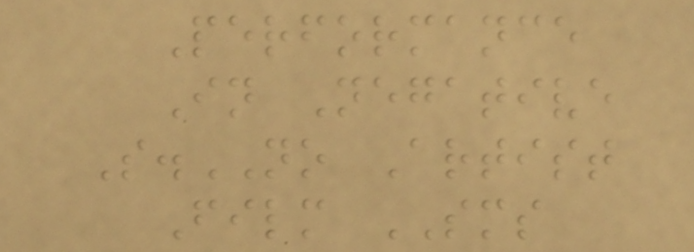Performance
In Negative
S.NO Artist
Film SMS
